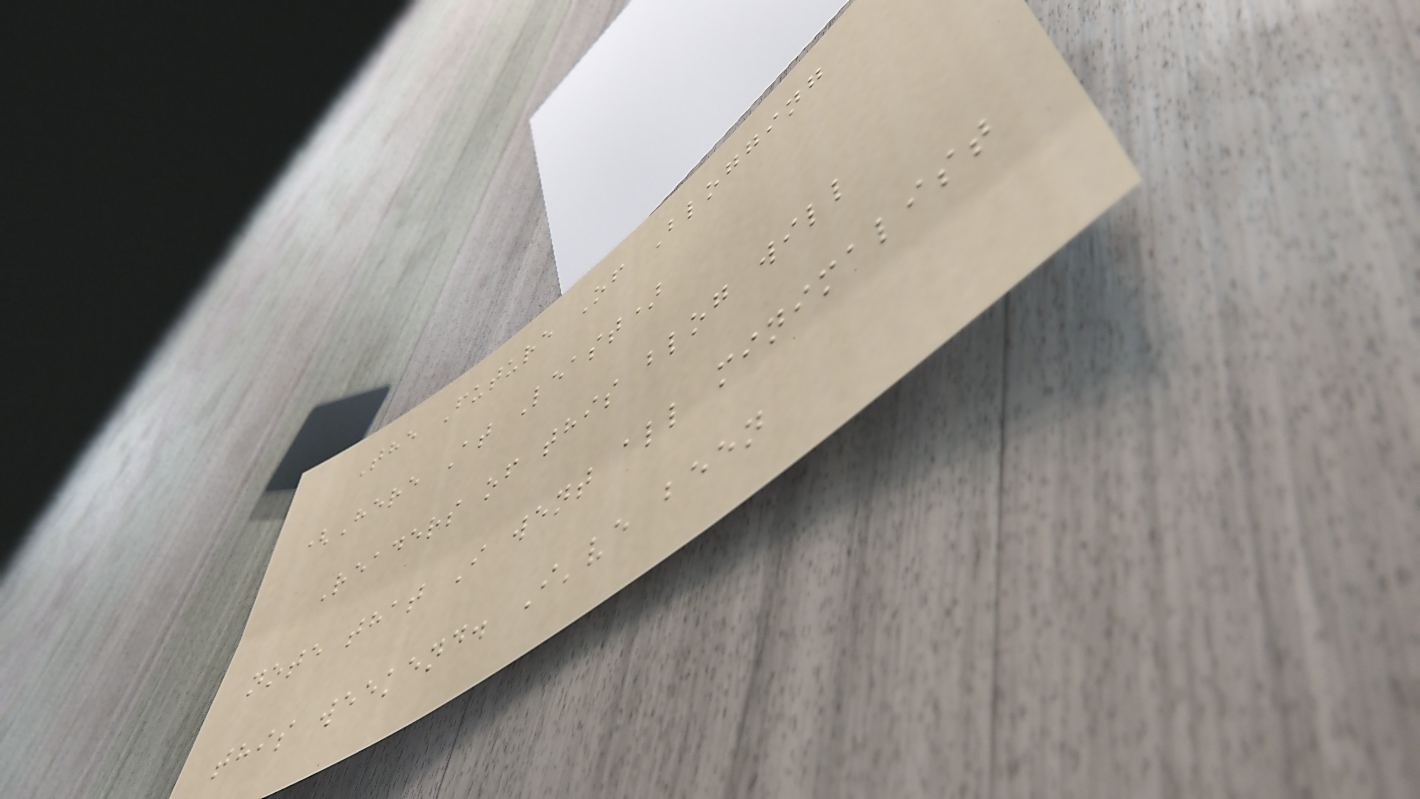The Future Of Blogging
(Here At Least)
Readers of this blog will
note that I went all minimalist
this weekend. I've been
